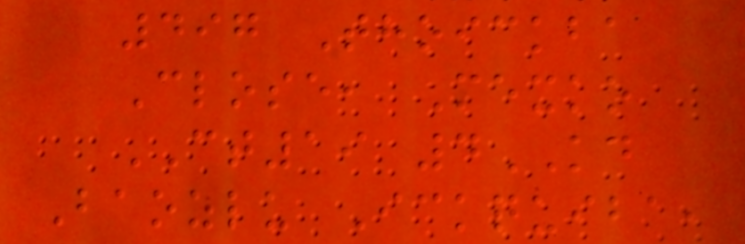497 Thoickba
Close, Mexko
CT19 4KD
Baozlu Ickquiba,
